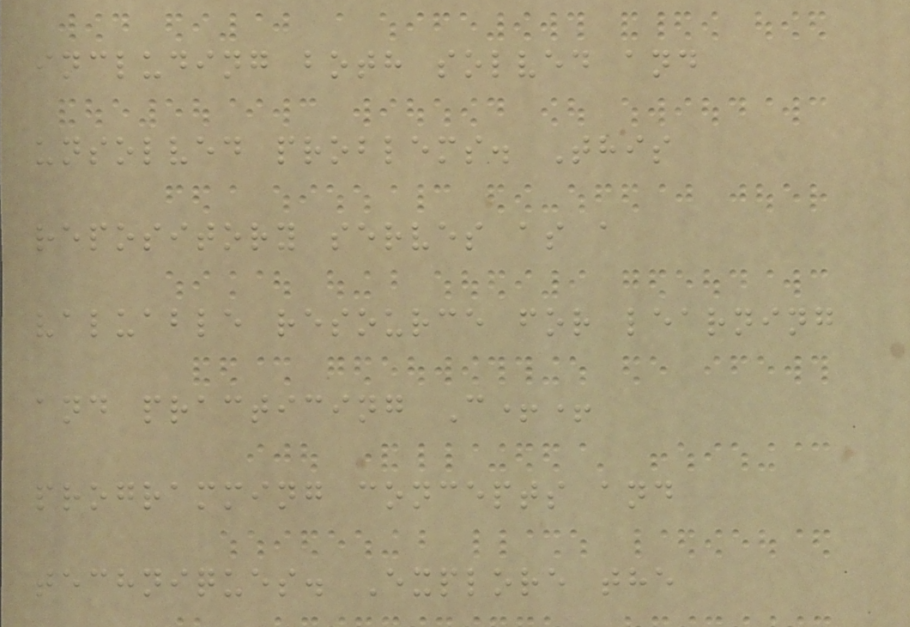including both solved and
unsolved problems. This
repository serves as a
valuable resource for learning
and practicing C++
programming concepts and
techniques. Explore the
